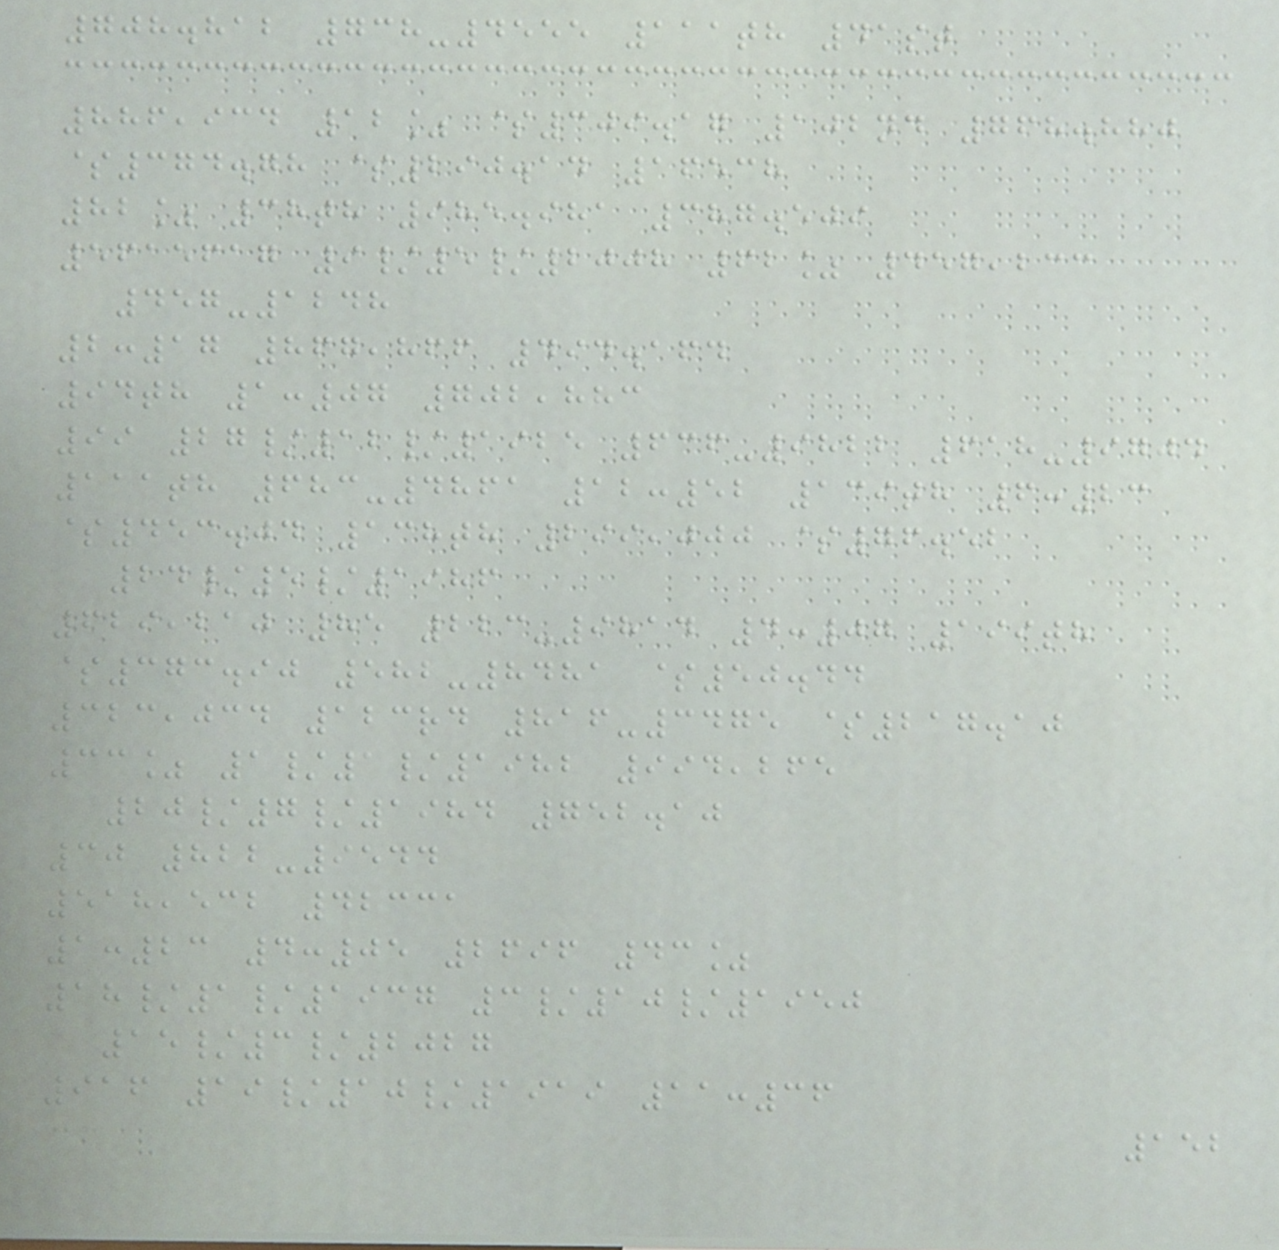708.812 738-4555 111th 41st
886,934 12% $309.17 102nd 768.880
$374.78 $290.14 16538
82% 38th 985.981 387.509
5615617 9/5/2008 62% 457,233
457-1248
2:17 867,866 494.164
94th 1:07 702,883
99 27/12/1925 636-9822 618-9704
111th 683-4861 12:52 139th 6:23
$453.04 138th 299,000 $76.52
24/5/1986
629,210 85 223-9814 4:07 199th
$373.90 582-8481 $50.44
323,034 123rd 816-3475 $217.10
33% 1/1/1982 994,265
20/7/1984 752.10
30 822-9544
518,532 42331
1:23 4:05 2696 43%
18/1/1937 3/10/1950
15/3/2027
916 19/10/1919 11:36
152
